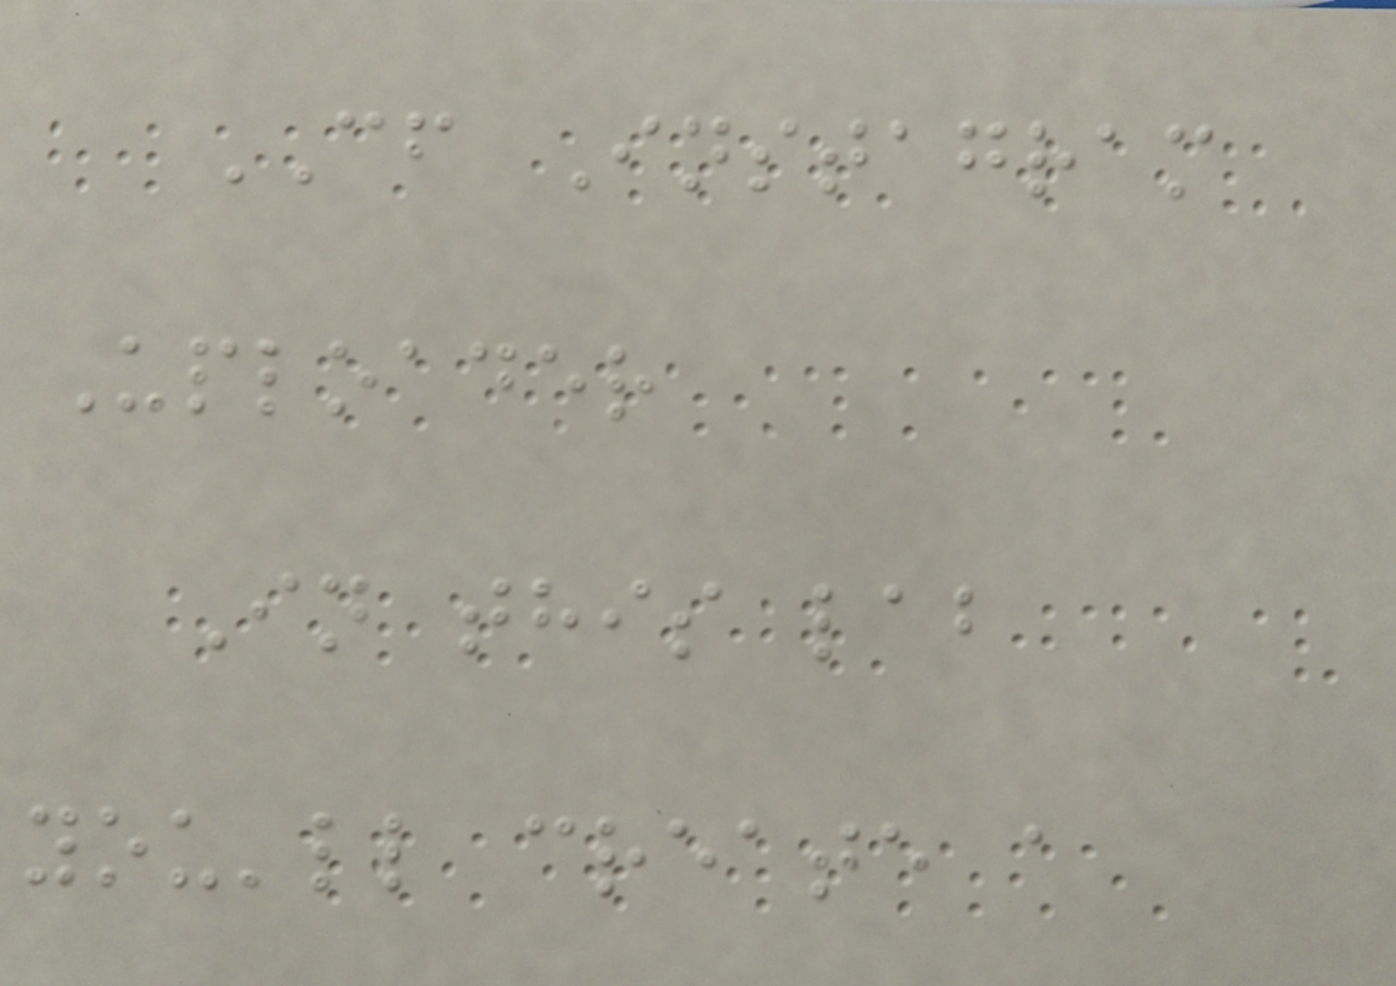CF Instagram
Uploader
In this lab
you'll create a
